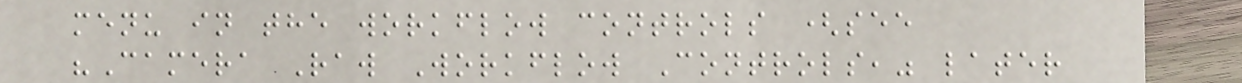menu in the workflow controls (see
"Camera Raw Workflow Controls," later
